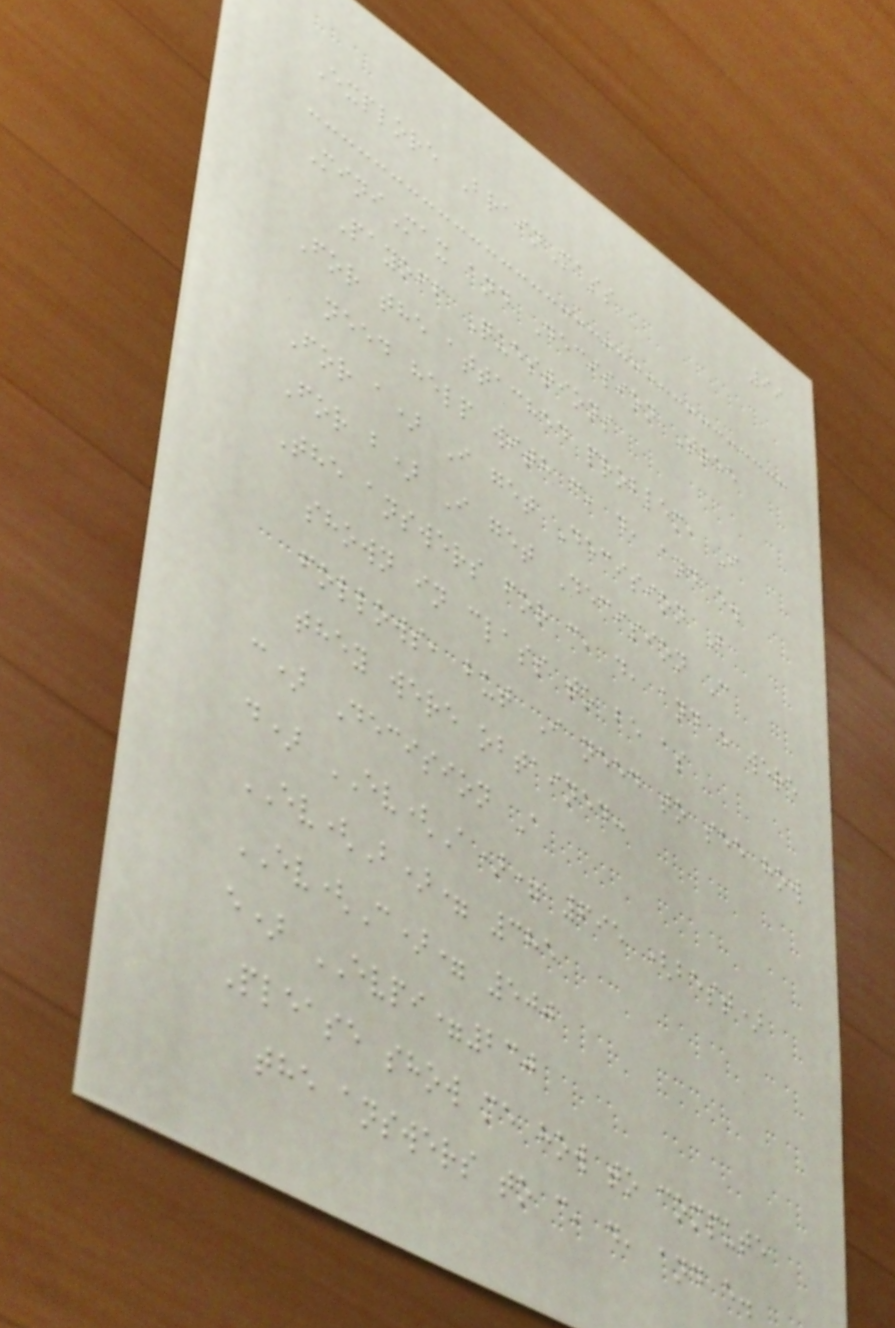99
Explore BrainMass
MiniMax and Decision Tree
Payoff Questions
For the attached problem, I
need help with c, d, and e.
For a) I get Decision B
For b) I get Decision C
The answers for c, d, and e were
shown in class to be as
follows, but I need to see how
they were obtained:
c) Decision A
d) EV(A)= 695 (best)
EV(B)= 385
EV(C)= 500
e) EVPI=230
Please show me how to compute
the answers to c, d, and e.
